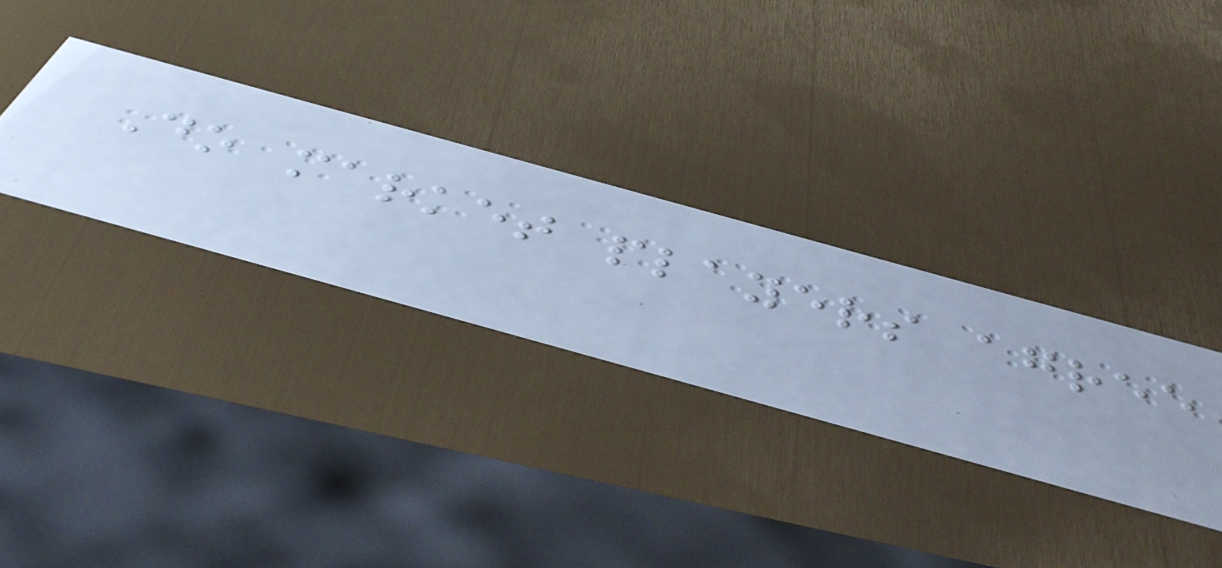Do market players agree
